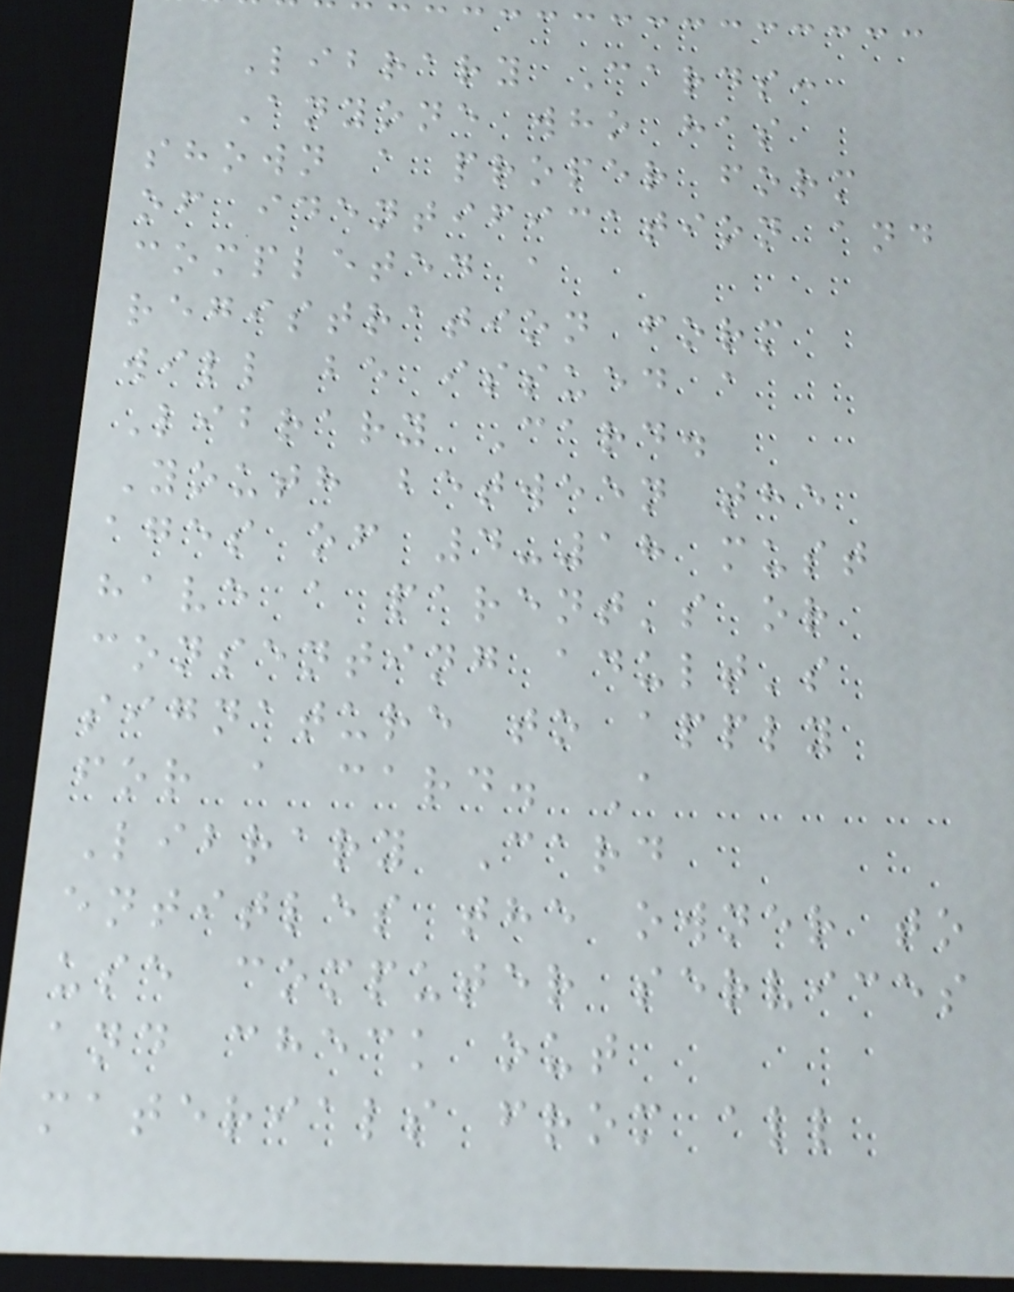Library Cards:
Anyone who has
shown a proper form
of identification and
completed a
registration form
will be issued a
Library Card.
Youth between the
ages of 4-18 must
have a parent's or
consenting adult's
signature to apply
for a card. A
Library Card
entitles the owner to
use computer services
and check out
materials from all
